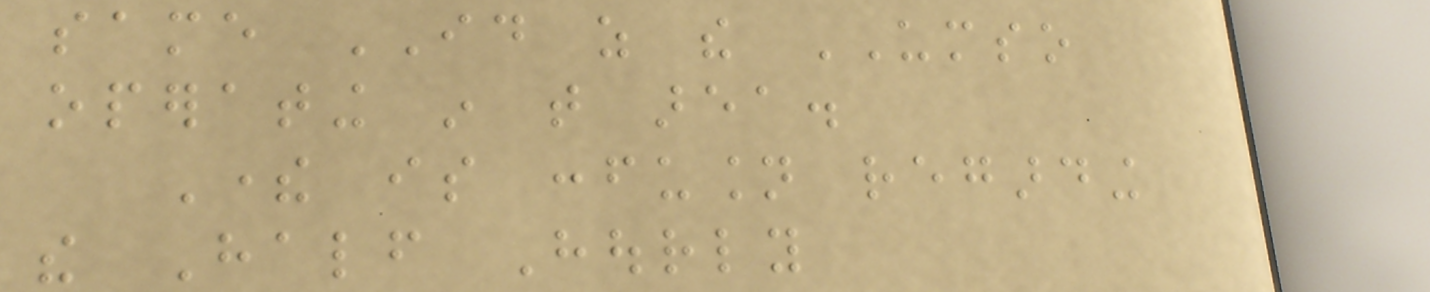same ID as the UMSO
operating in that area.
There is confusion regarding
the Half Hourly
